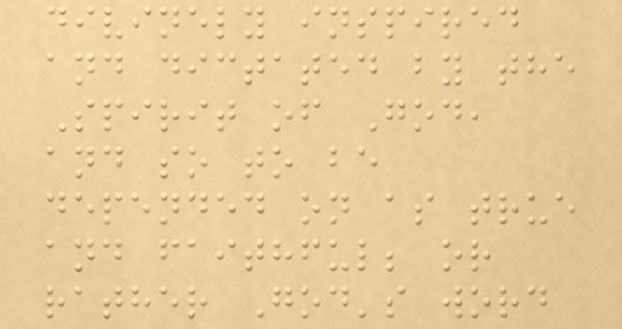divinely inspired
and dictated by the
Spirit of God,
and so to be
depended on as true
and faithful; or
rather God's word
